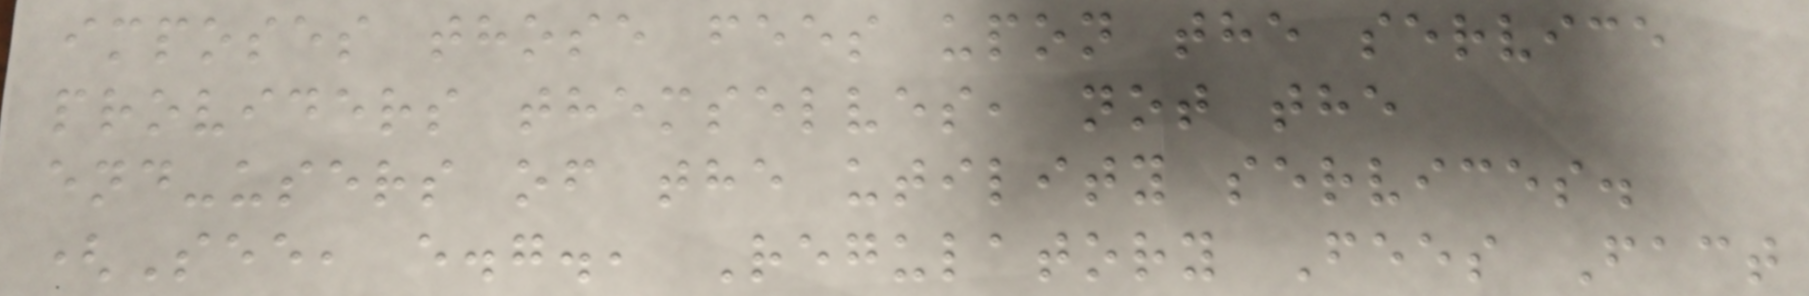imposes those fees upon the service
providers themselves, not the
end-users of the utility services.
(See, e.g., Regulatory Fees Fact
